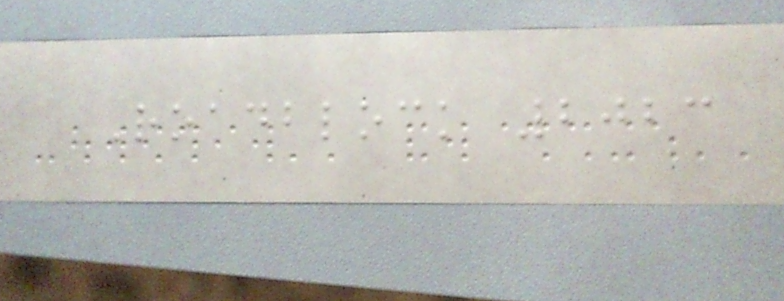Roadblock 2023
